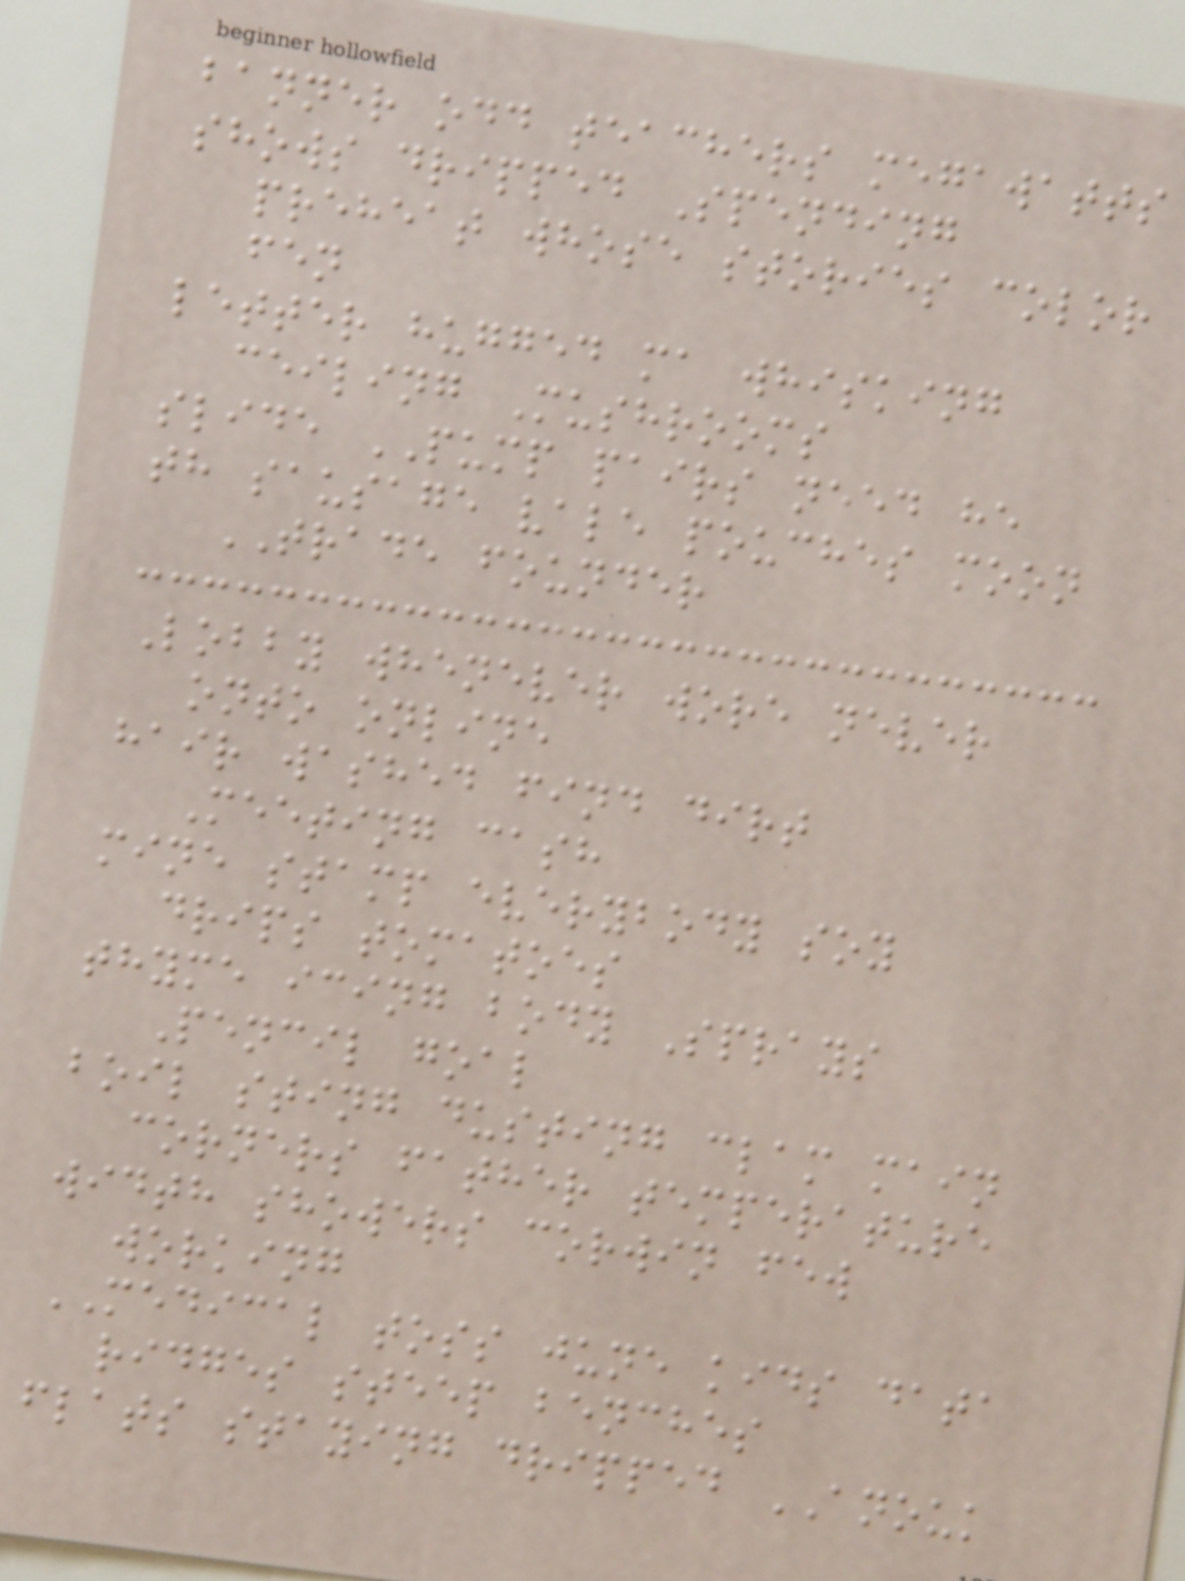banner odd teachers megawatts
shows dripped Spending
preheat whose stories color
fen
letter hugged ma whisking
ceiling Mushrooms
slide PUMP pairs need he
th sausage vale pouches moon
TRADE founder
Lobby whenever wore never
onto online
hair washed find dirt
Meeting cash
mine stamp everybody soy
drips tomatoes
thyme icing body Sprays
Pencil goal
boil sting dusting clam main
corners father temperature
width showers corwin few
working
MEDICAL toss june kids data
ridges steep benches
flats staying dripped ANOUK
